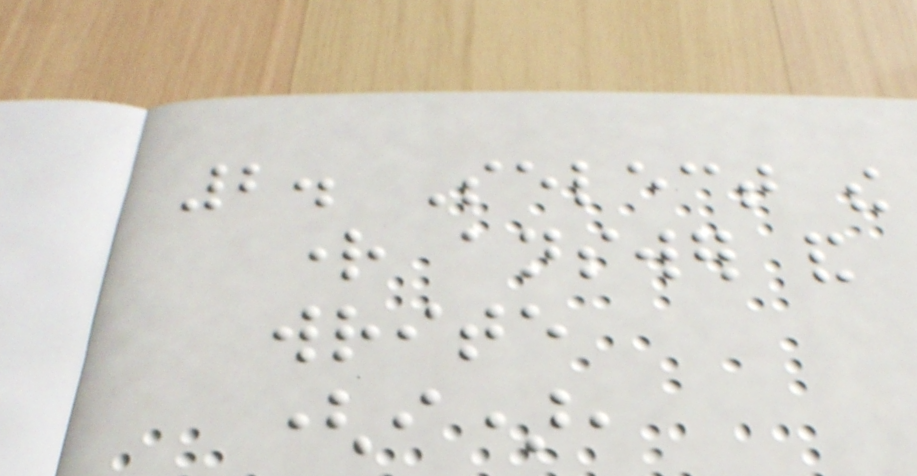2. Select the
right answer and
write
(i),
